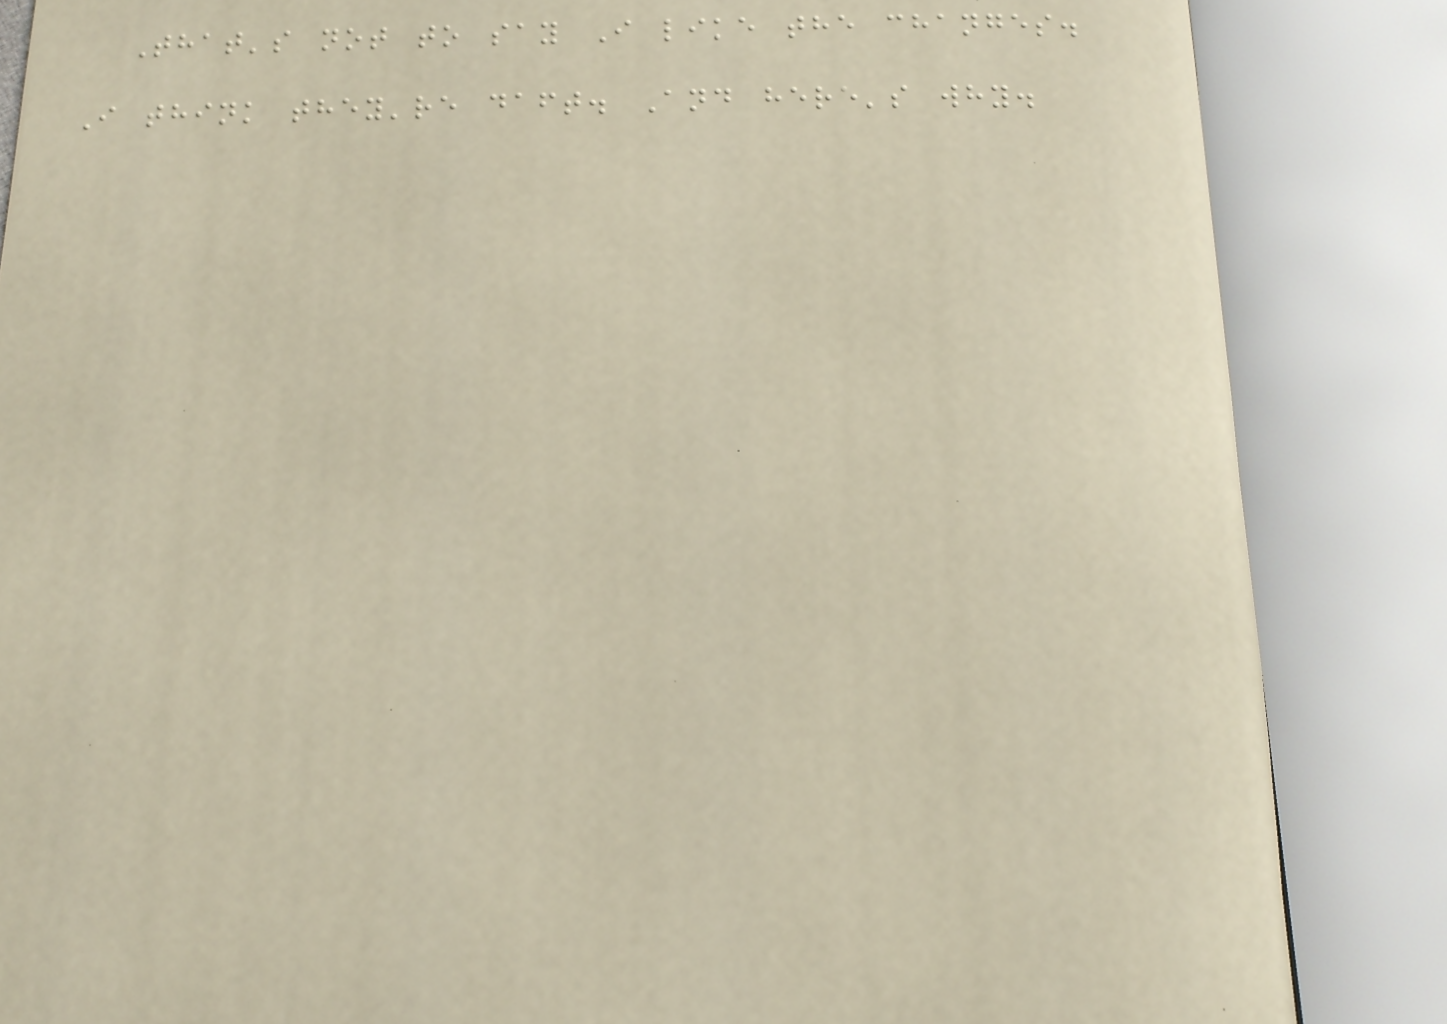That's not to say I like the changes.
I think they're daft. And here's why.
